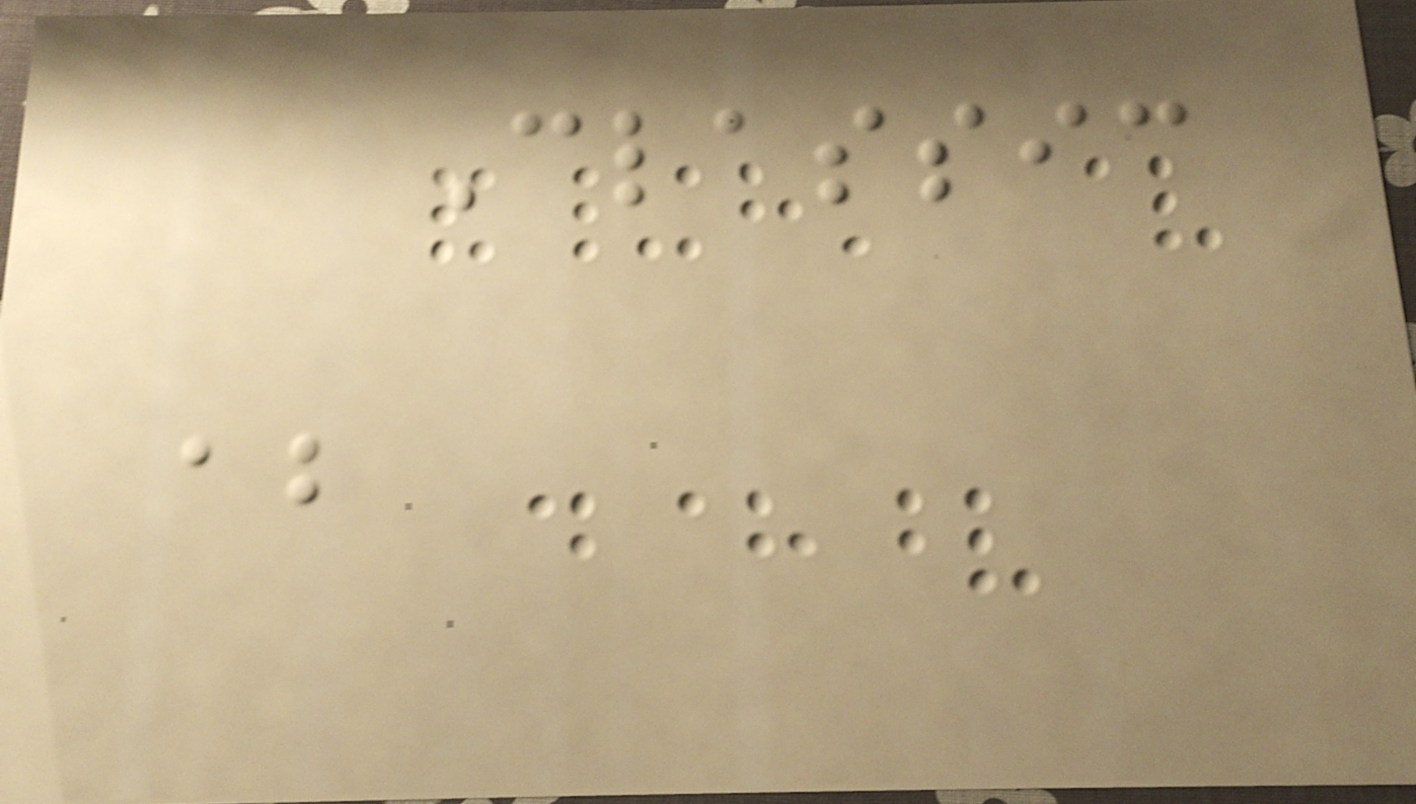Classic
about
